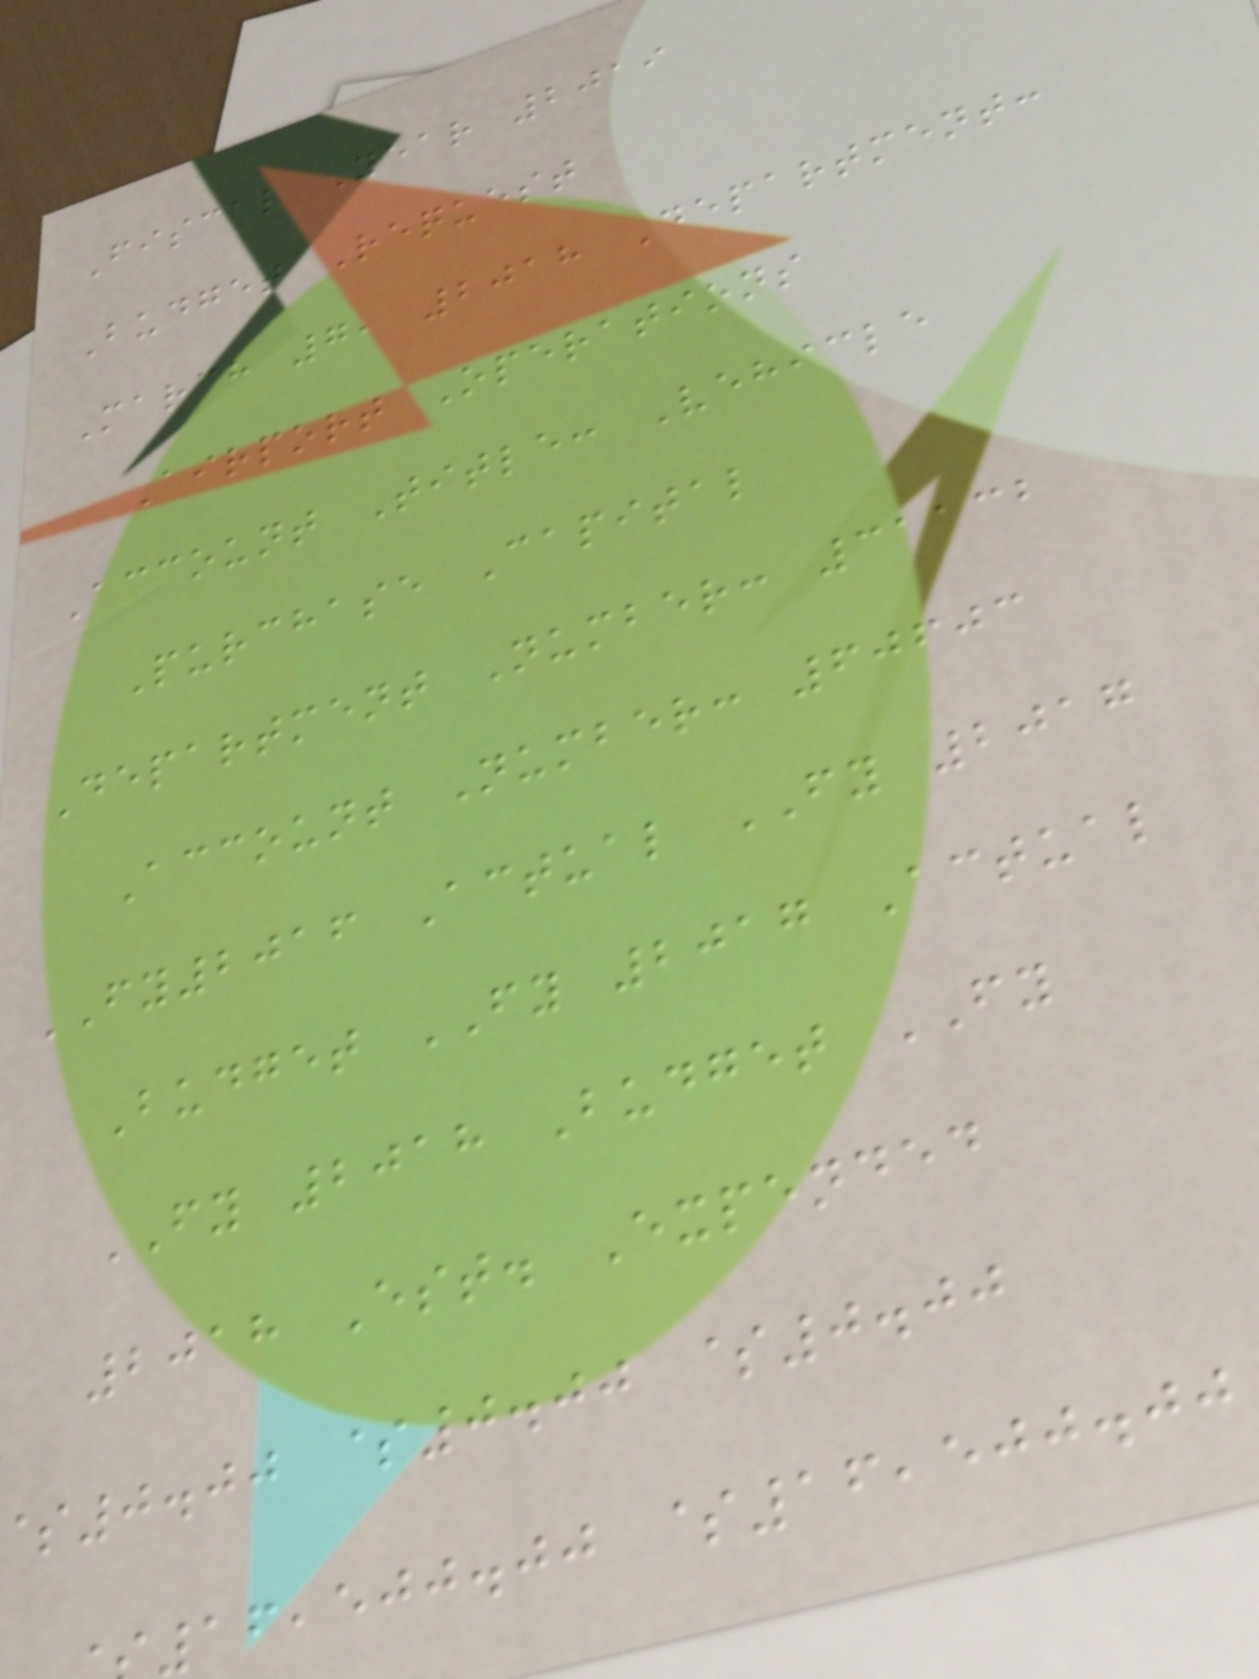Fiscal Year 2019
Budget Request
March 7, 2018 Department:
Airport Operations
Account Title: Vehicle
Purchase Capital
Department Number: 31132
Account Number: 60603
FY2016 Actual FY 2017
Budget FY 2017 Actual
FY 2018 Budget FY
2018 Est. Expended
0.00 $0.00 $0.00
16,500.00 $16,500.00
